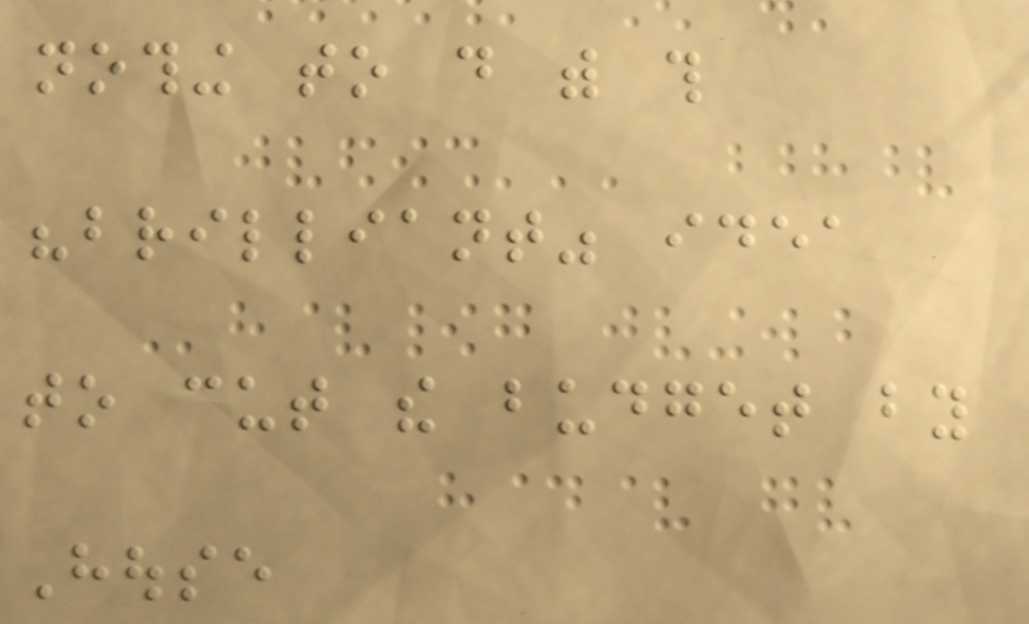nothing to do with this
"brilliant" idea
to cut the budget by
House
